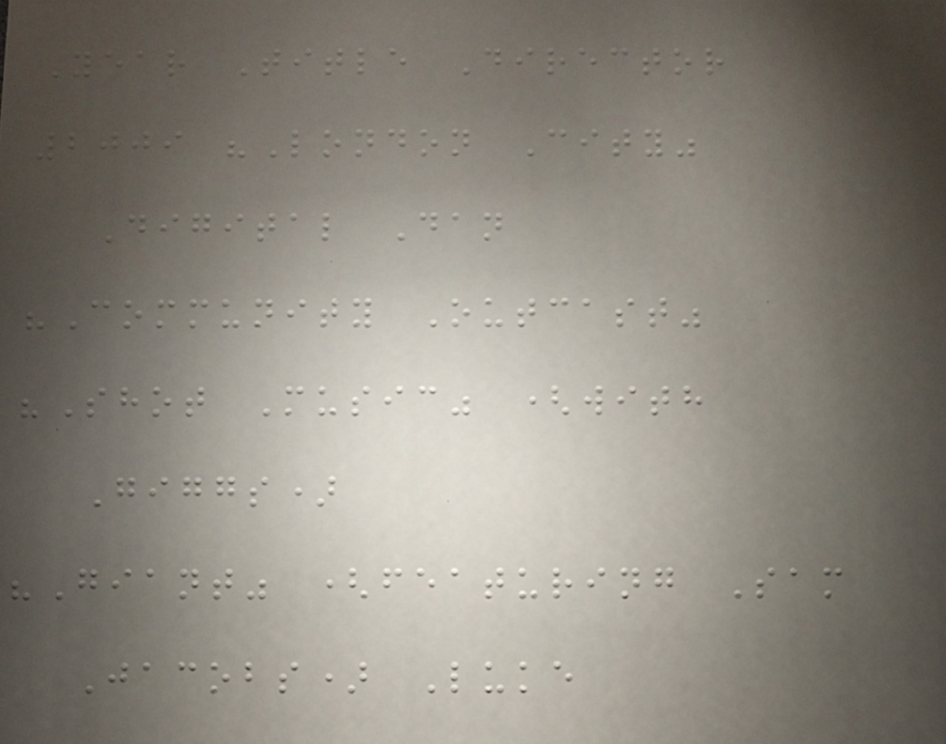Year Title Director
2009 "London City"
Digital Dan
"Community Outcast"
"Shot Music" (with
Giggs)
"Giant" (featuring Sam
Jacobs) Luke
